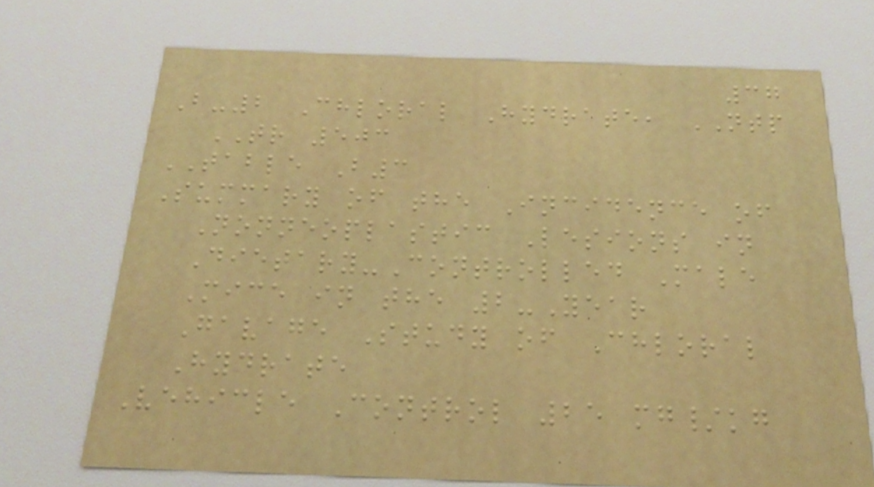37
B-2 Chloral Hydrate, NTP
TR 503
TABLE B3
Summary of the Incidence of
Nonneoplastic Lesions in
Dietary-Controlled Male
Mice in the 2-Year
Gavage Study of Chloral
Hydrate
Vehicle Control 25 mg/kg
